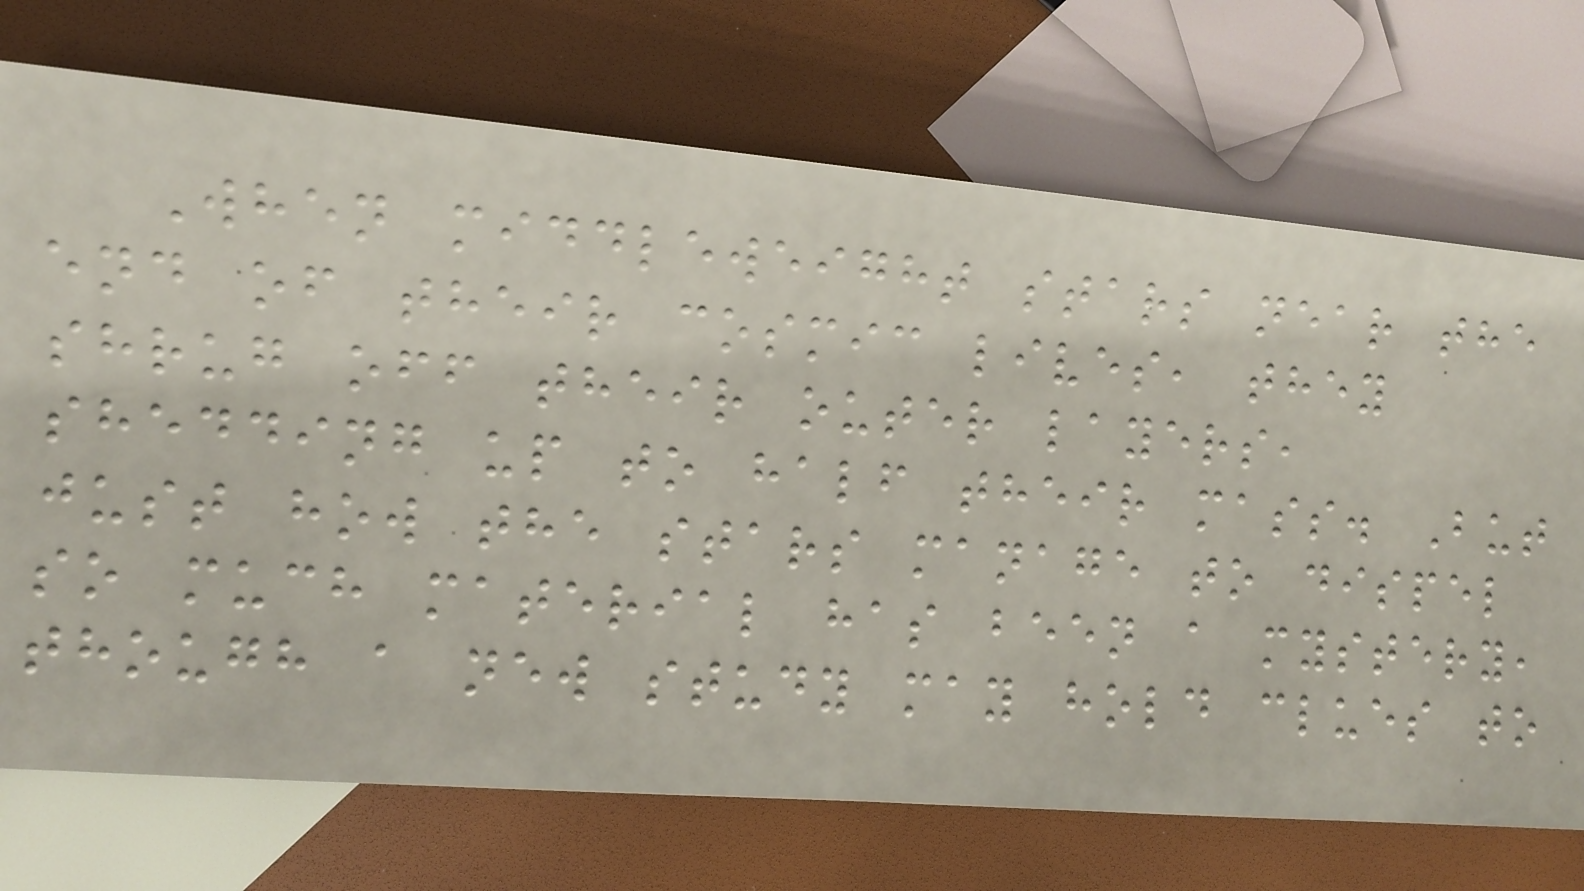When middleweight stars near the
end of their cosmic lives, they
shrug off their outer layers,
shedding up to half their mass. But
just how the stars manage to dispel
so much material has been a mystery,
though a new study may hold clues to
